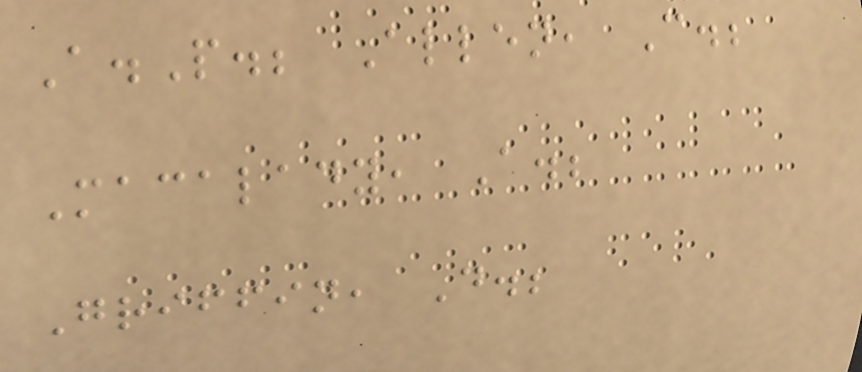A.P.; Allen, C.;
Macalady, A.;
Griffin, D.;
